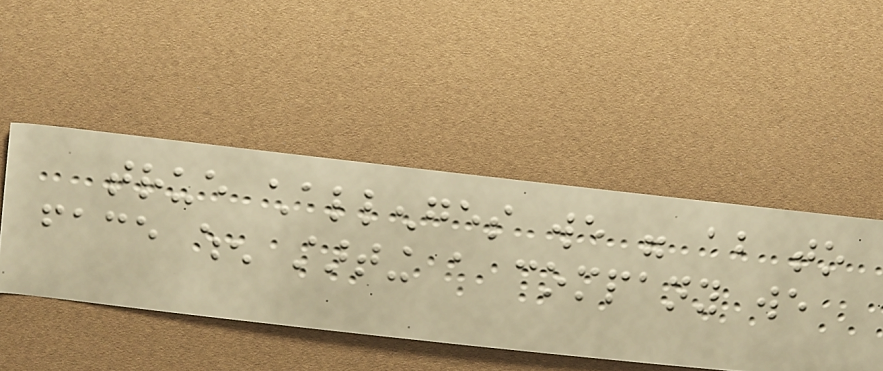true challenges we were about to
face when starting a company we
